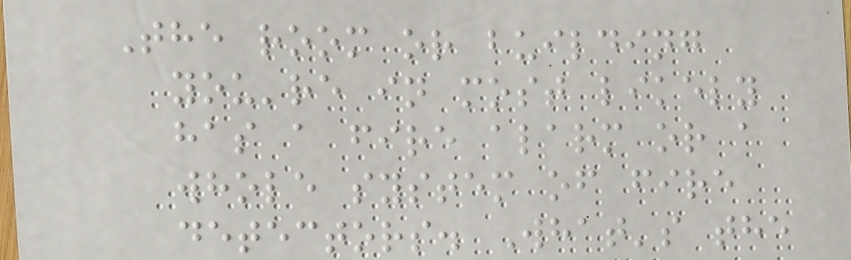The room or building
you're in most likely
has a fire alarm or a
whole system of fire
detectors. What's the
